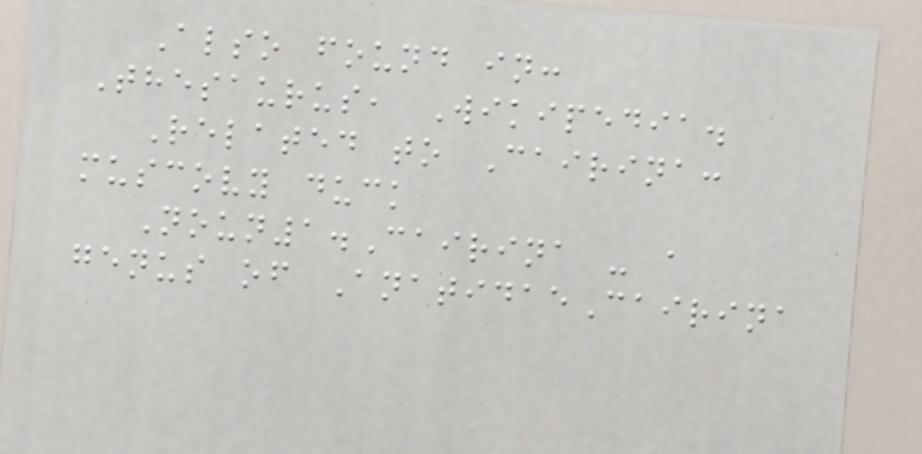Also found in:
Thesaurus, Wikipedia.
Related to Cairina:
muscovy duck
Noun1.Cairina - a
genus of AnatidaeCairina
